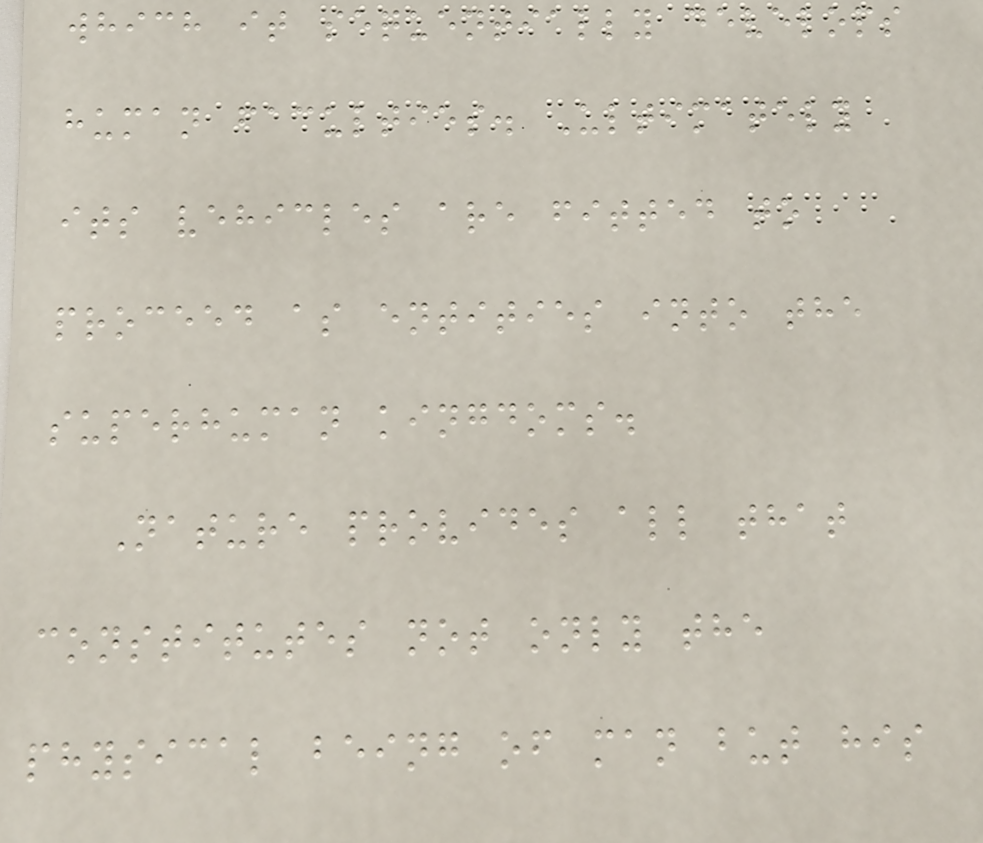which it sequentially develops
human faculties. Ultimately
its vehicles are fitted to
proceed as entities into the
superhuman kingdoms.
Nature provides all that
constitutes not only the
physical being of man but his
